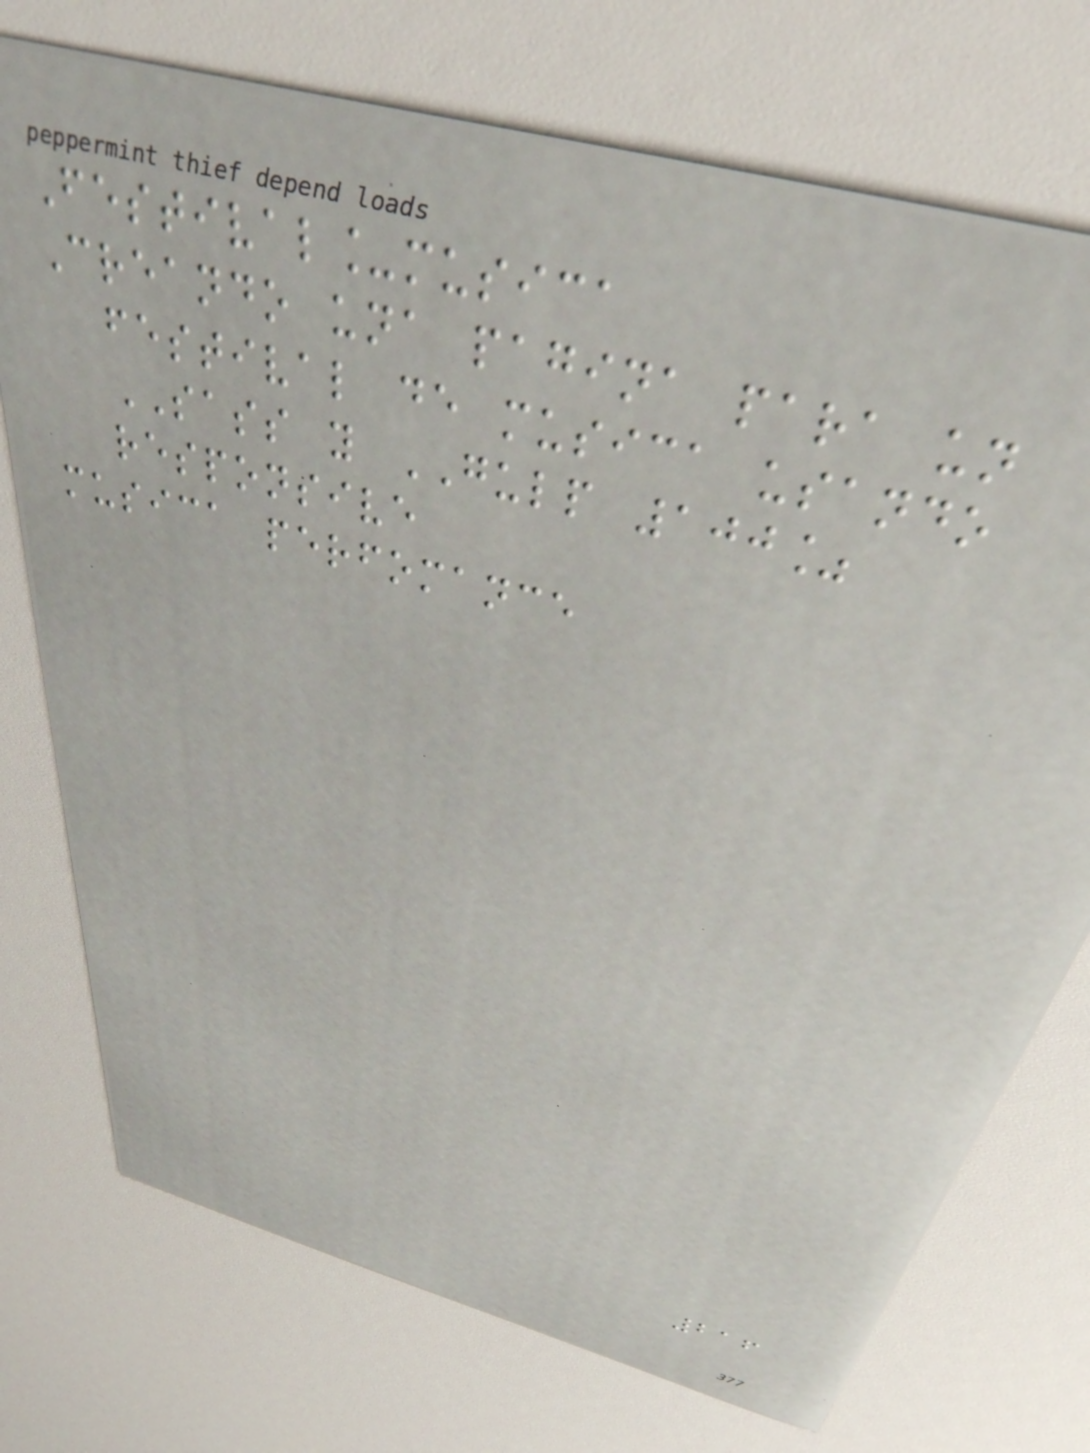Festival_musica
Creando una pagina para un
festival de musica usando
SASS y GULP 100%
responsive
musica perfomance
216
